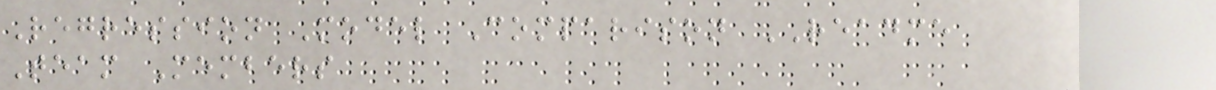Regression Model Comparison README
Team Members
